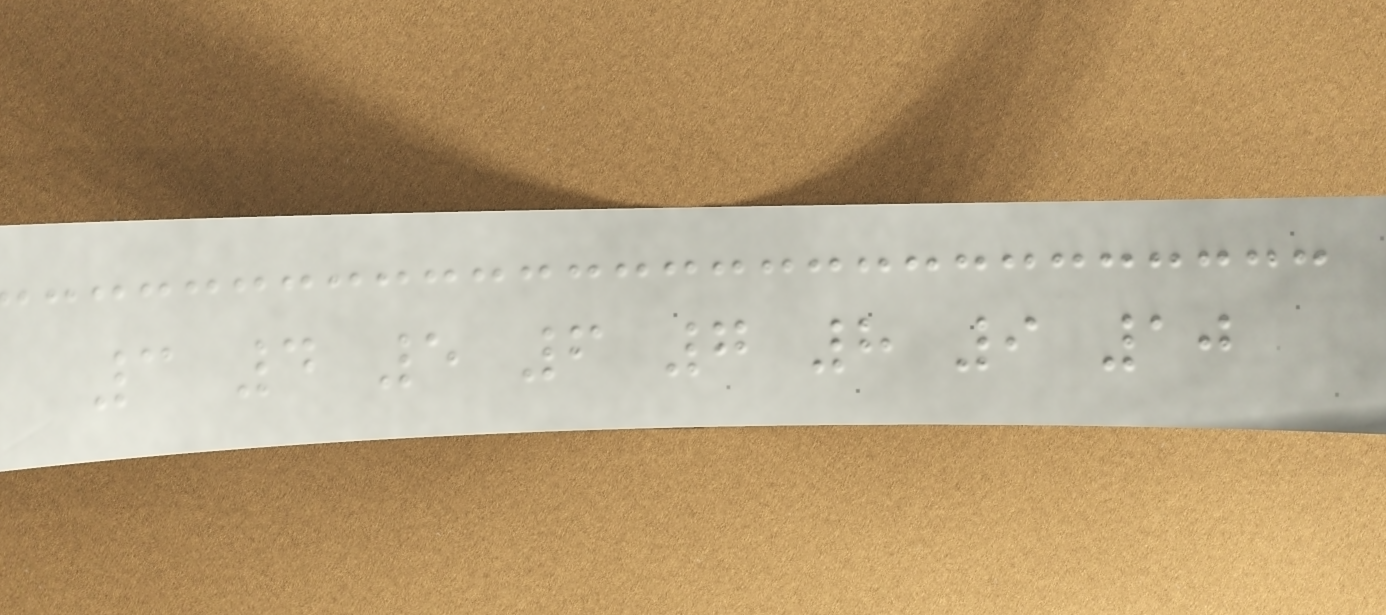3 4 5 6 7 8 9 10
